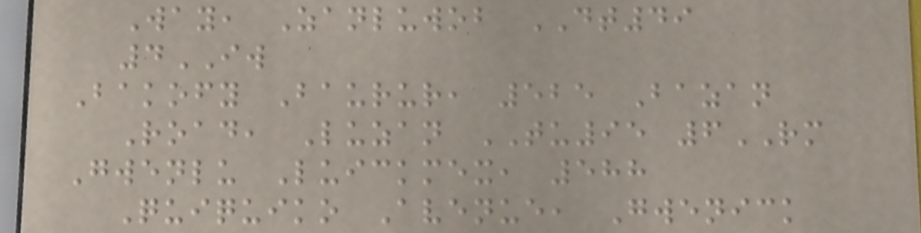Way, Zanluwob DT49
4IW
Bakofy Baurur, 525 Bazan
Road, Luzan TU95 6RM
Gwenlu Luickmex, 588
Quiquiko Avenue, Gwenick
